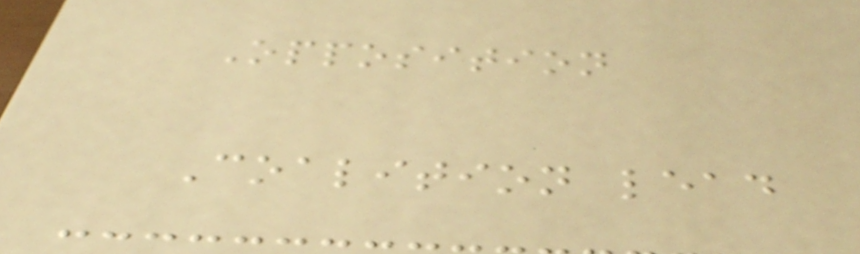Opposition
Coalition lead
